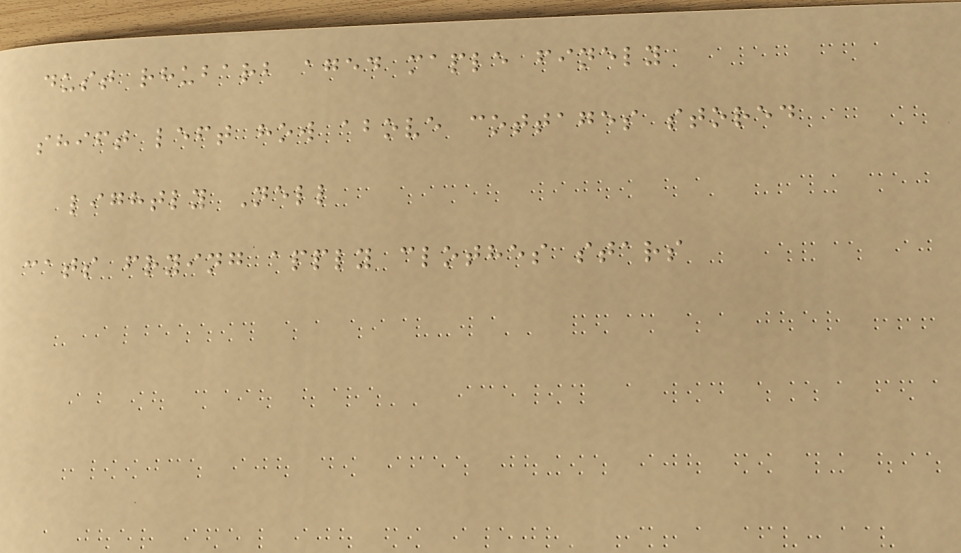dust rhubarb aged maple finely
shift left how above cottages stored
lightly Nell
cats frying apply clothes stars
